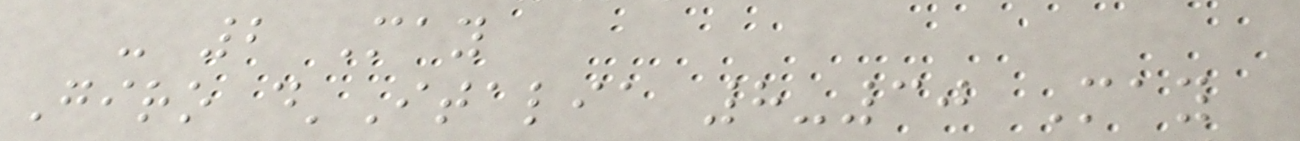- 2 May
Giro d'Italia 8-30 May
